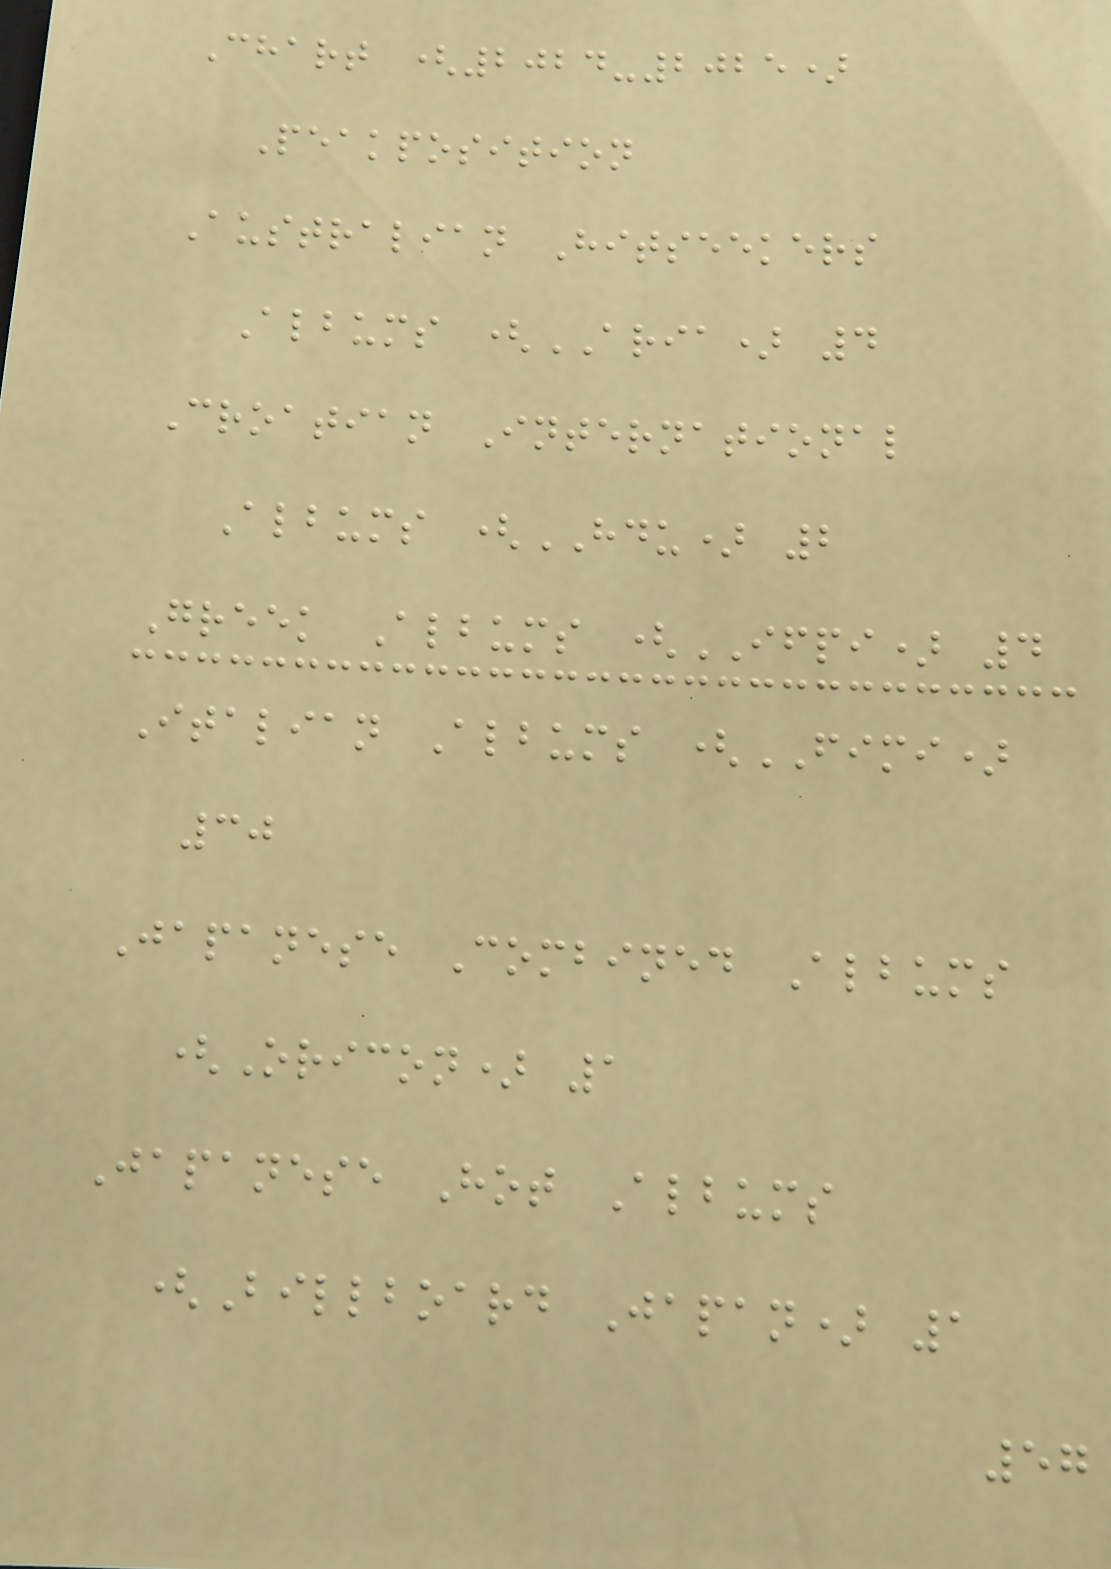Chart (2024-2025)
Peakposition
Australian Hitseekers
Albums (ARIA) 4
Croatian International
Albums (HDU) 2
Greek Albums (IFPI) 4
Italian Albums (FIMI)
30
Japanese Combined Albums
(Oricon) 1
Japanese Hot Albums
(Billboard Japan) 1
57
